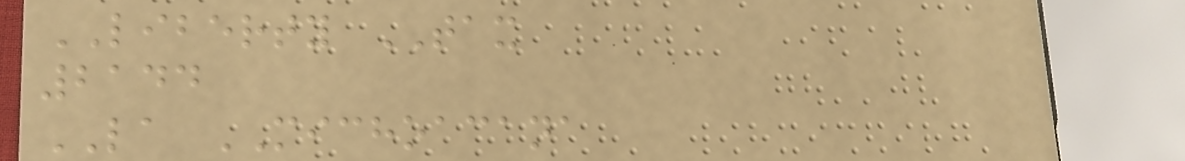LIBERTY TAX
2144
LA MICHOACANA
